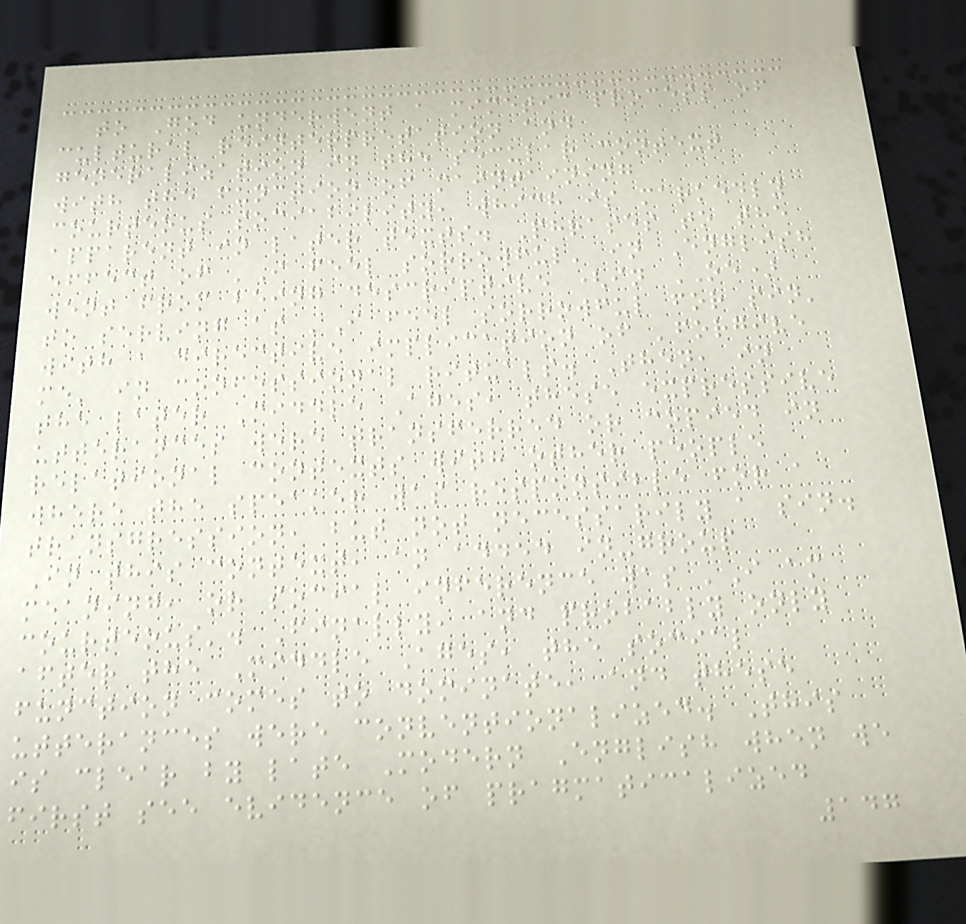to God underwent a mimetic process of
cultural reinterpretation and
generalization in the secular context
with the function of maintaining
courteous sociability, which is markedly
apparent in later texts. Phrases to the
effect of 'I feel sorrowful' in English
went from being descriptive (in OE)
to serving as 'I feel sorrowful for sin'
with a directive implication of 'forgive
me' in confessional rituals. Then, in
the later Middle Ages, these expressive
utterances were transferred or copied in
relational contexts with other people
where the speaker was responsible for a
transgression, but not necessarily a sin.
In this context, an added in-group
meaning, or social inference was 'I am
courteous'. Finally, and probably only
after the Middle Ages, the social
function comes to dominate, and these
utterances were conventionalized. This
is clear by late Modern English when we
first see evidence of pragmaticalized
147
